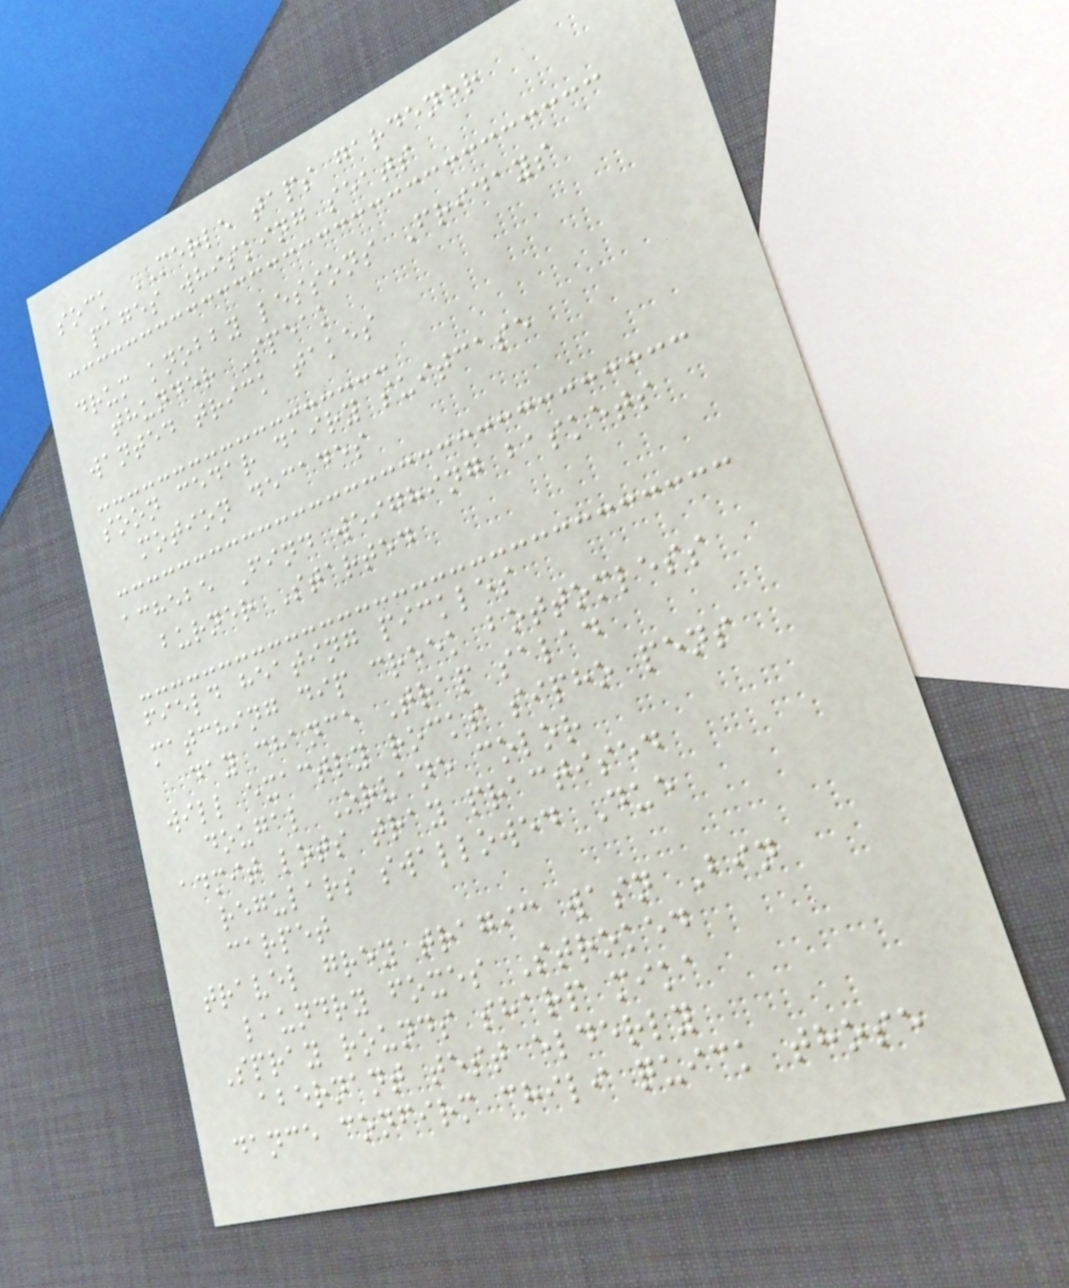sock MERLE taps gardener
pages whisking seats
drum knobby lessons Fridays
thunder Speak
wanted trick takes
soon cedar dairy suitcase
motion decades
achebe Find weighing baskets
burner Started
field heating pickles
matching dip creek bottomless
day chance Trap salad
will exactly rocks sipho pens
dougal Orvane color
admit lots tray practised
regulars swallowed Due
carpet
travel grey tragic wasn Bin
laundry foxes Stroked
Spray rounds sharp mika
abernant test elderly
dance confirm chili quick those
